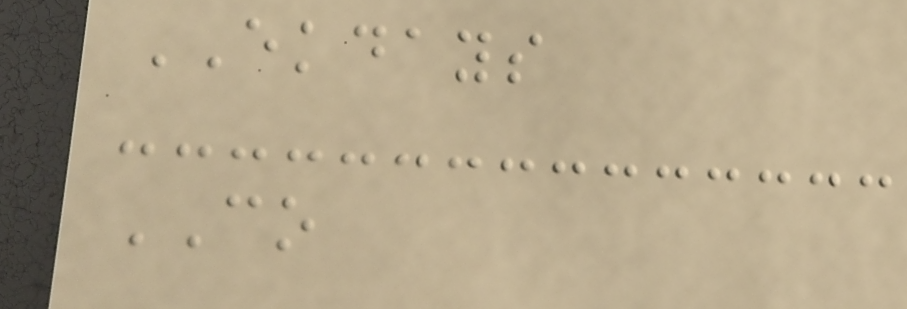EKDAYS
CO
